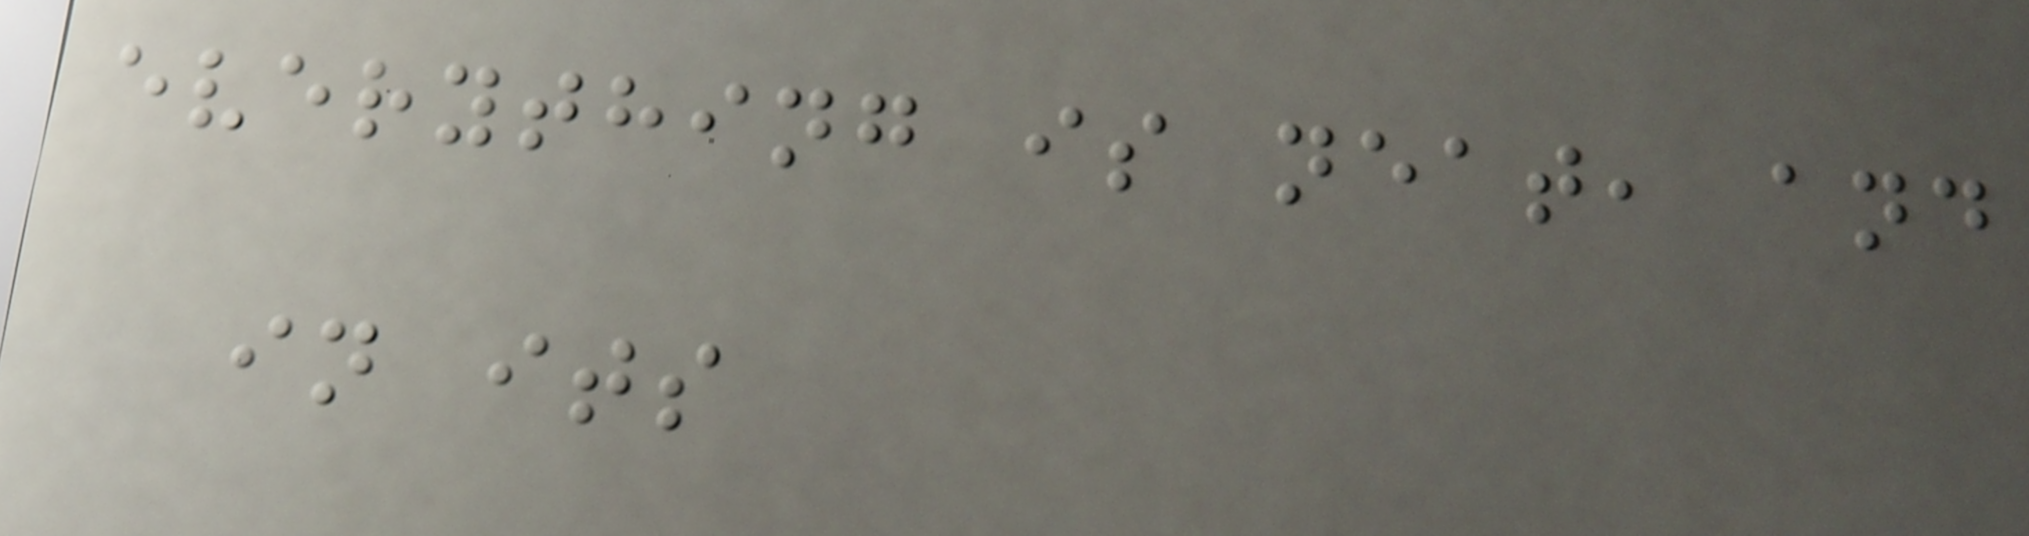everything is neat, and
in its
